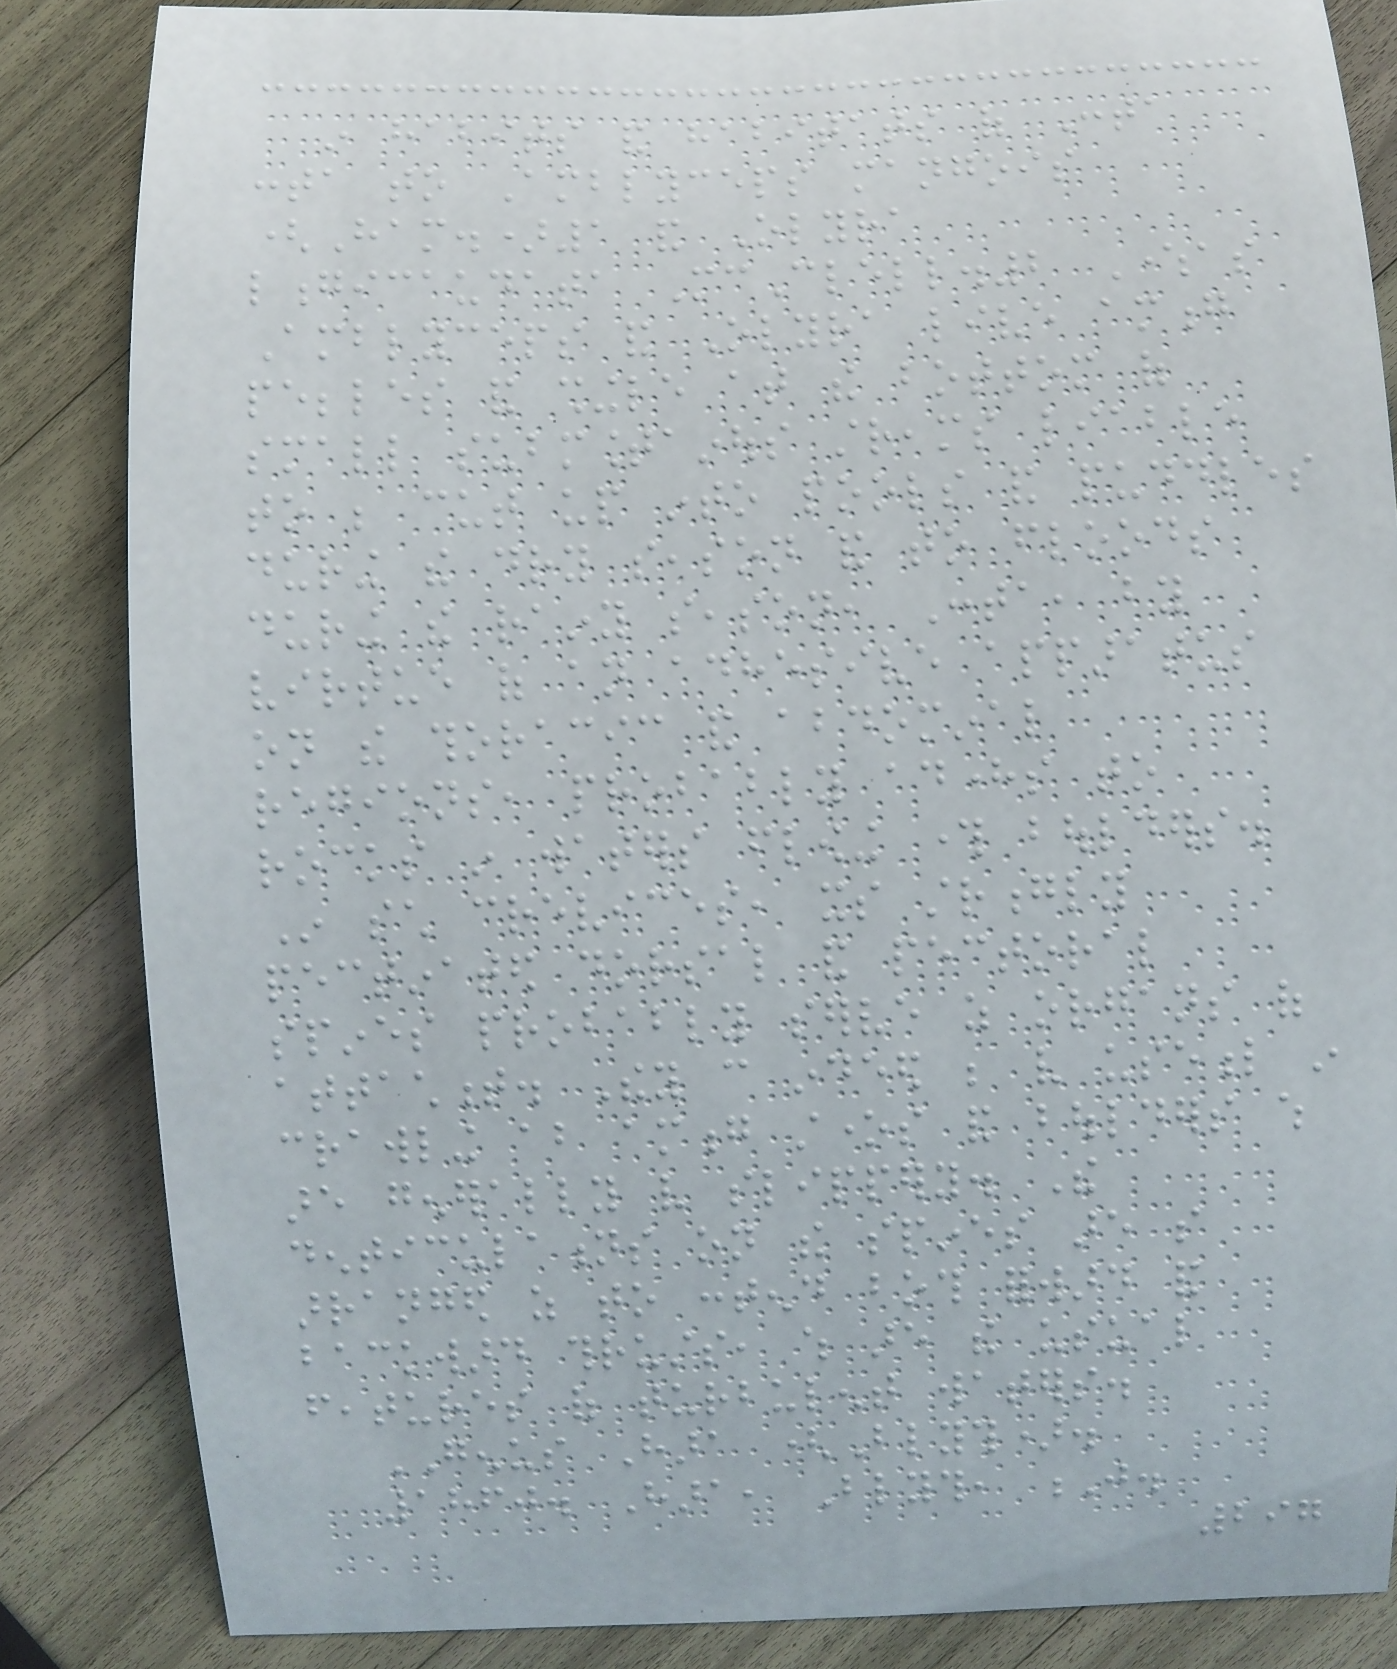in habits and habitats of Conta
conta to Amblyceps mangois
(Ham.)1 and Olyra
longicaudata McClell.2 Whereas
Amblyceps and Olyra live among
pebbles and shingle at the bottom of
small submountainous streams liable
to be cut up into pools and puddles
during the dry season and to floods
during the rainy season, Conta, by
virtue of an adhesive apparatus
on the thoracic and abdominal
regions, probably adheres to
rocks in waters flowing through boulders.
In such crevices, its strongly
pectinated dorsal and pectoral
spines probably serve as organs of
attachment. They can indeed be very useful in
crawling about among stones and boulders which
are generally very slippery. The
denticulations on the spines are so
arranged as to contend both forward and
backward thrusts, which are the usual
features of turbulent waters.
GENUS Hara (Blyth).
1860. Hara, Blyth, J.
297
